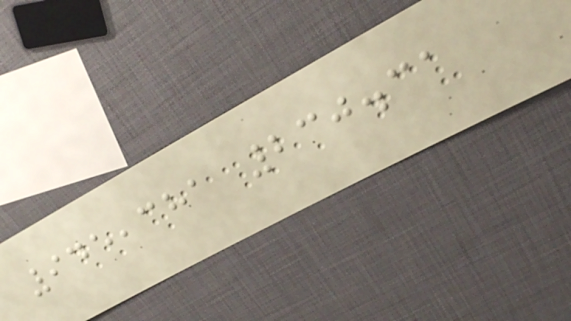945,381 230.31
